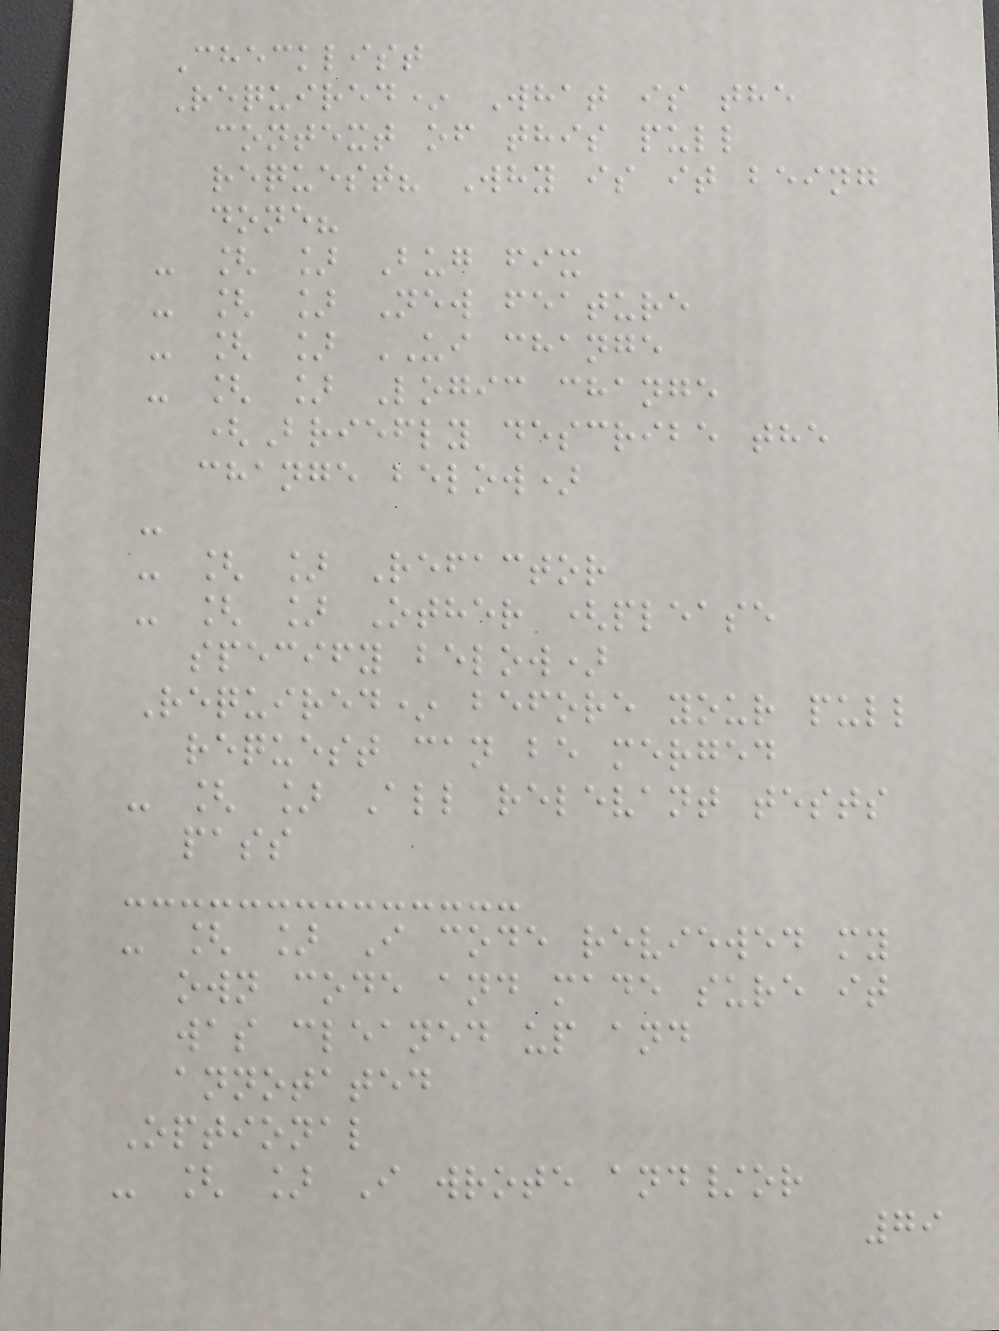Checklist
Required* What is the
context of this pull
request? Why is it being
done?
- [ ] Bug fix
- [ ] New feature
- [ ] UI change
- [ ] Logic change
(Briefly describe the
change below)
-
- [ ] Refactor
- [ ] Other (please
specify below)
Required* before your pull
request can be merged
- [ ] All relevant tests
pass
- [ ] I code reviewed my
own code and made sure it
was cleaned up and
annotated
Optional
- [ ] I wrote and/or
79
